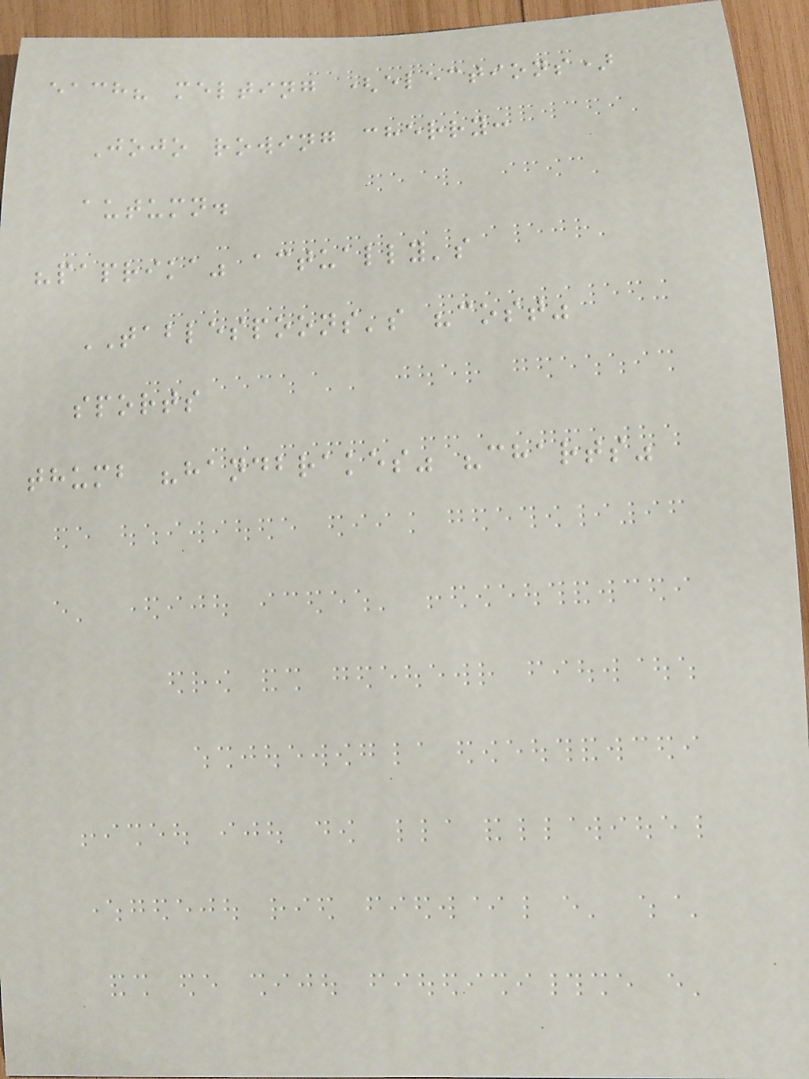each? melting (elections)
Jojo rowing cherry:
autumn.
"paprika" actually's
TABLESPOONS's "cost"
sports
thumb "handbrakes" "charts"
